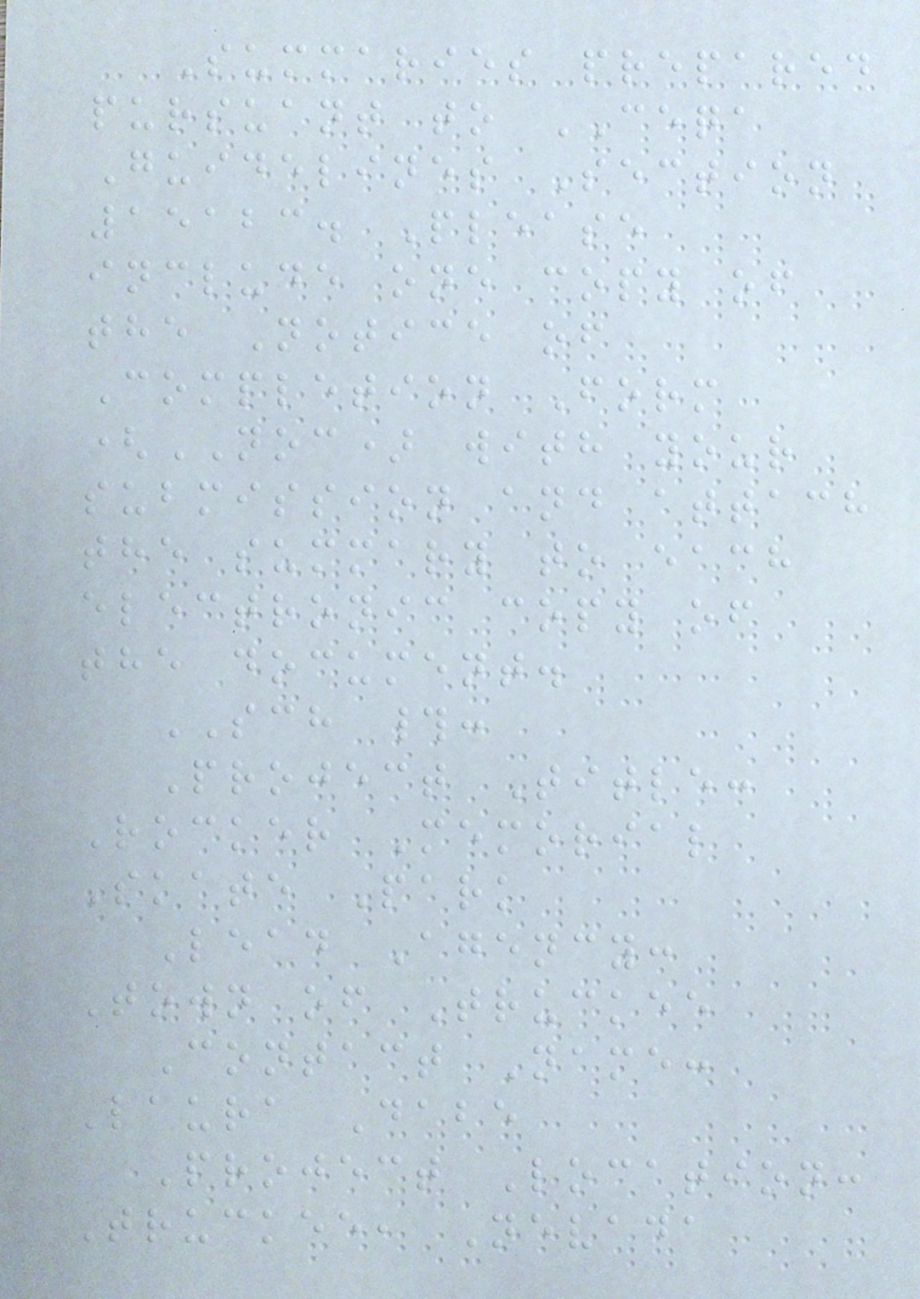Summaries prepared
pursuant to CEQA
Guidelines Section
15123. Please
include one copy of
the Notice of
Completion Form
(NOC) with your
submission and attach
the summary to each
electronic copy of
the document.
SCH #:
Project Title:
Rocker Memorial
Skate Park
Lead Agency:
Town of Truckee
Contact Name:
Laura Dabe
Project Location:
Truckee, Nevada
